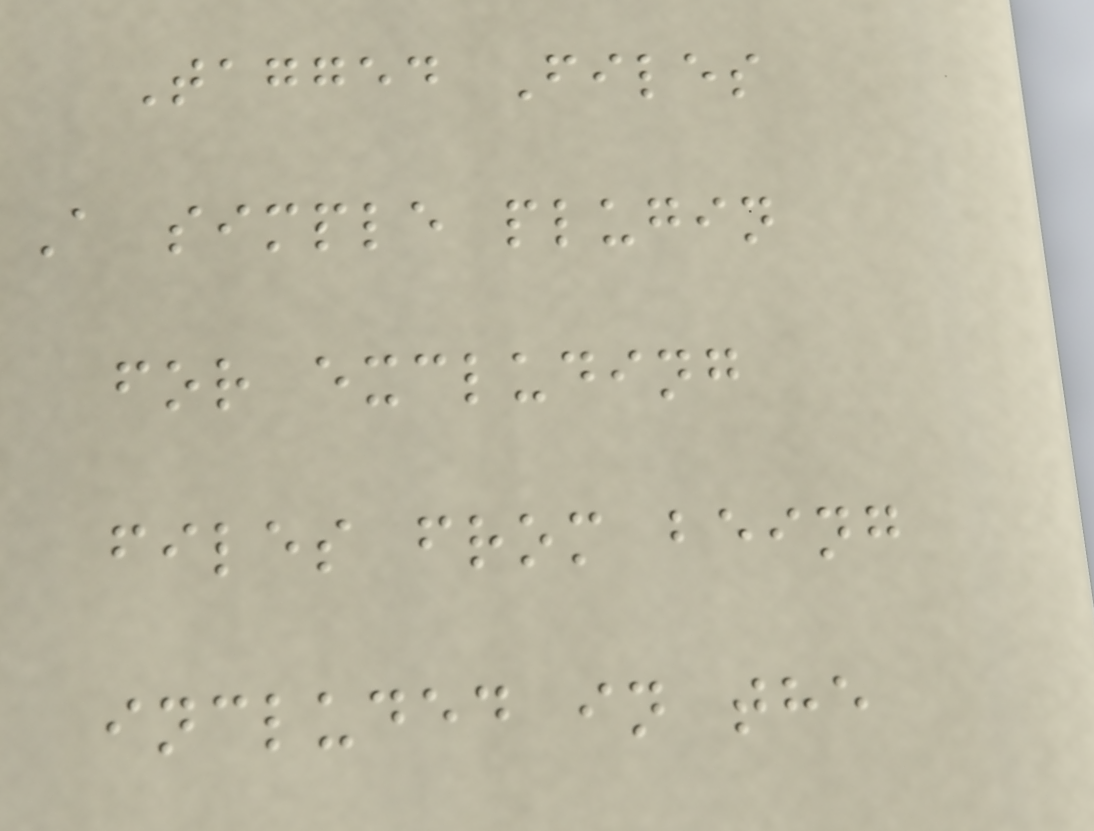Tagged Files
A simple plugin
for excluding
files from being
included in the
